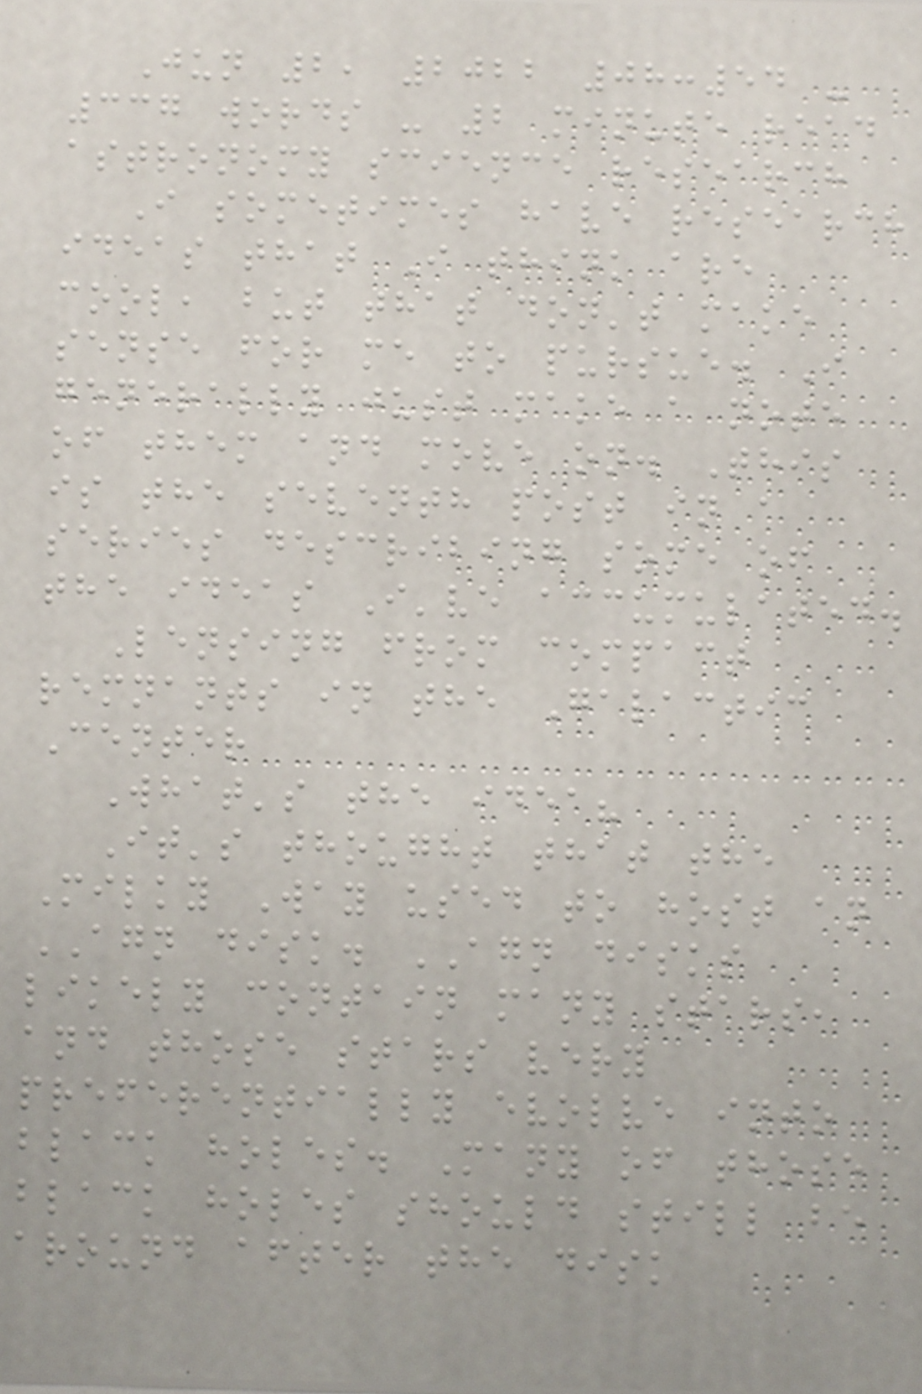Jun 2, 2022 08:54 -
337 words - 2 minute read
astronomy science research
I sometimes have research
ideas that I think are
cool, but that don't make
sense for me to pursue. I
generally just make a note
of them and move on. This
is the seventh post in a
series describing some of
the ideas I've accumulated.
Lensing from compact
remnants in the Galactic
Center
What's the idea?
It's thought that the
Milky Way used to host an
AGN disk. AGN disks
likely contain many stars,
and those stars very
preferentially evolve into
black holes. Many of those
black holes should still be
around after the disk
